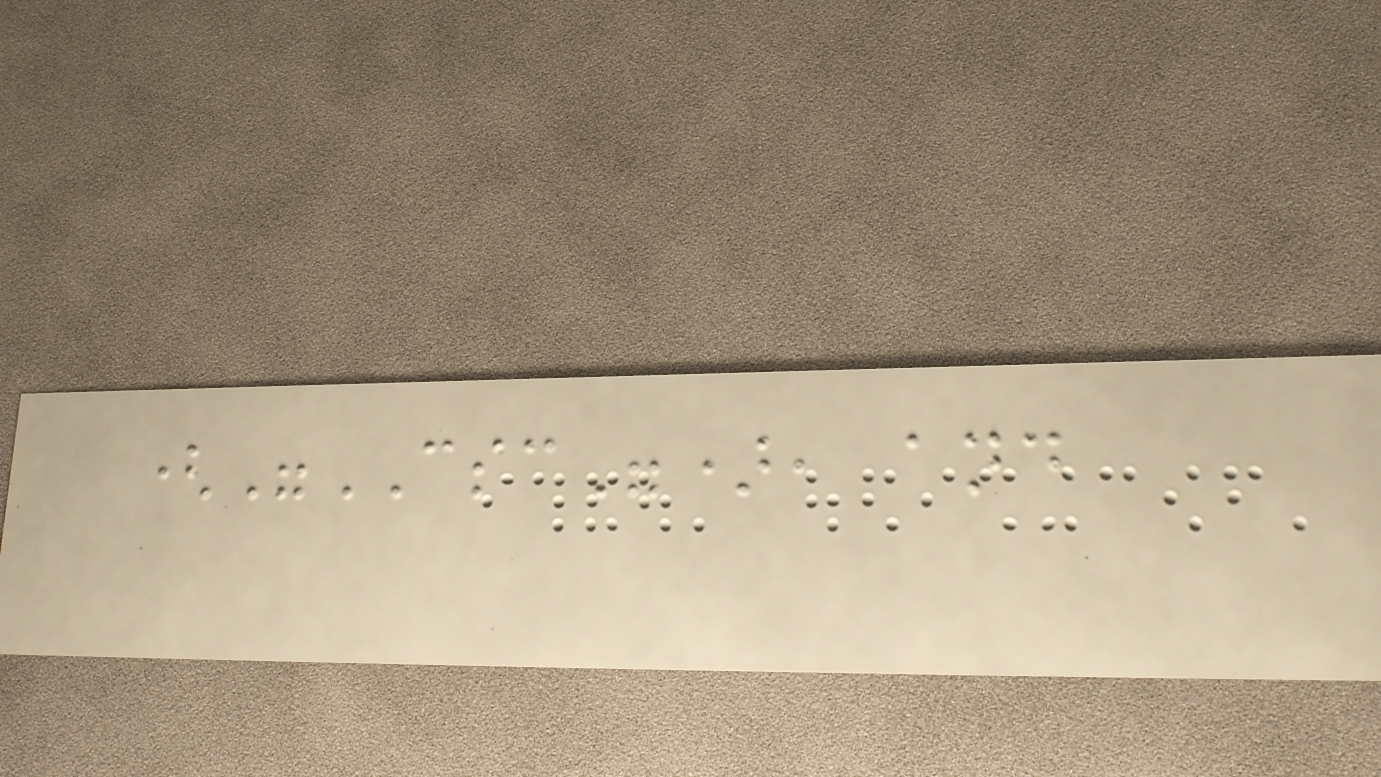("CSC"), and
